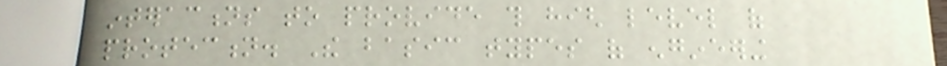interactions to provide this high level of
protection. The basic types of engineering
